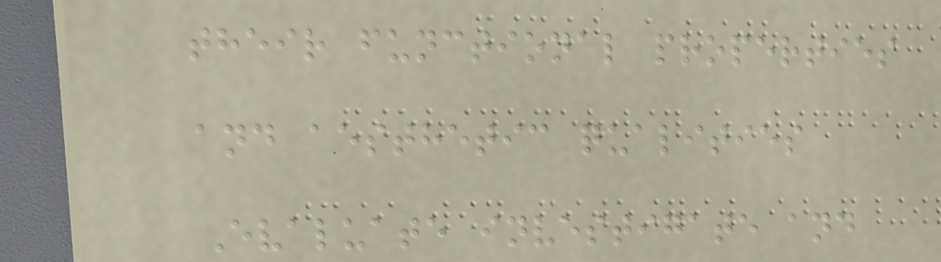their functional properties
and aesthetic qualities
Evaluate investigate and
